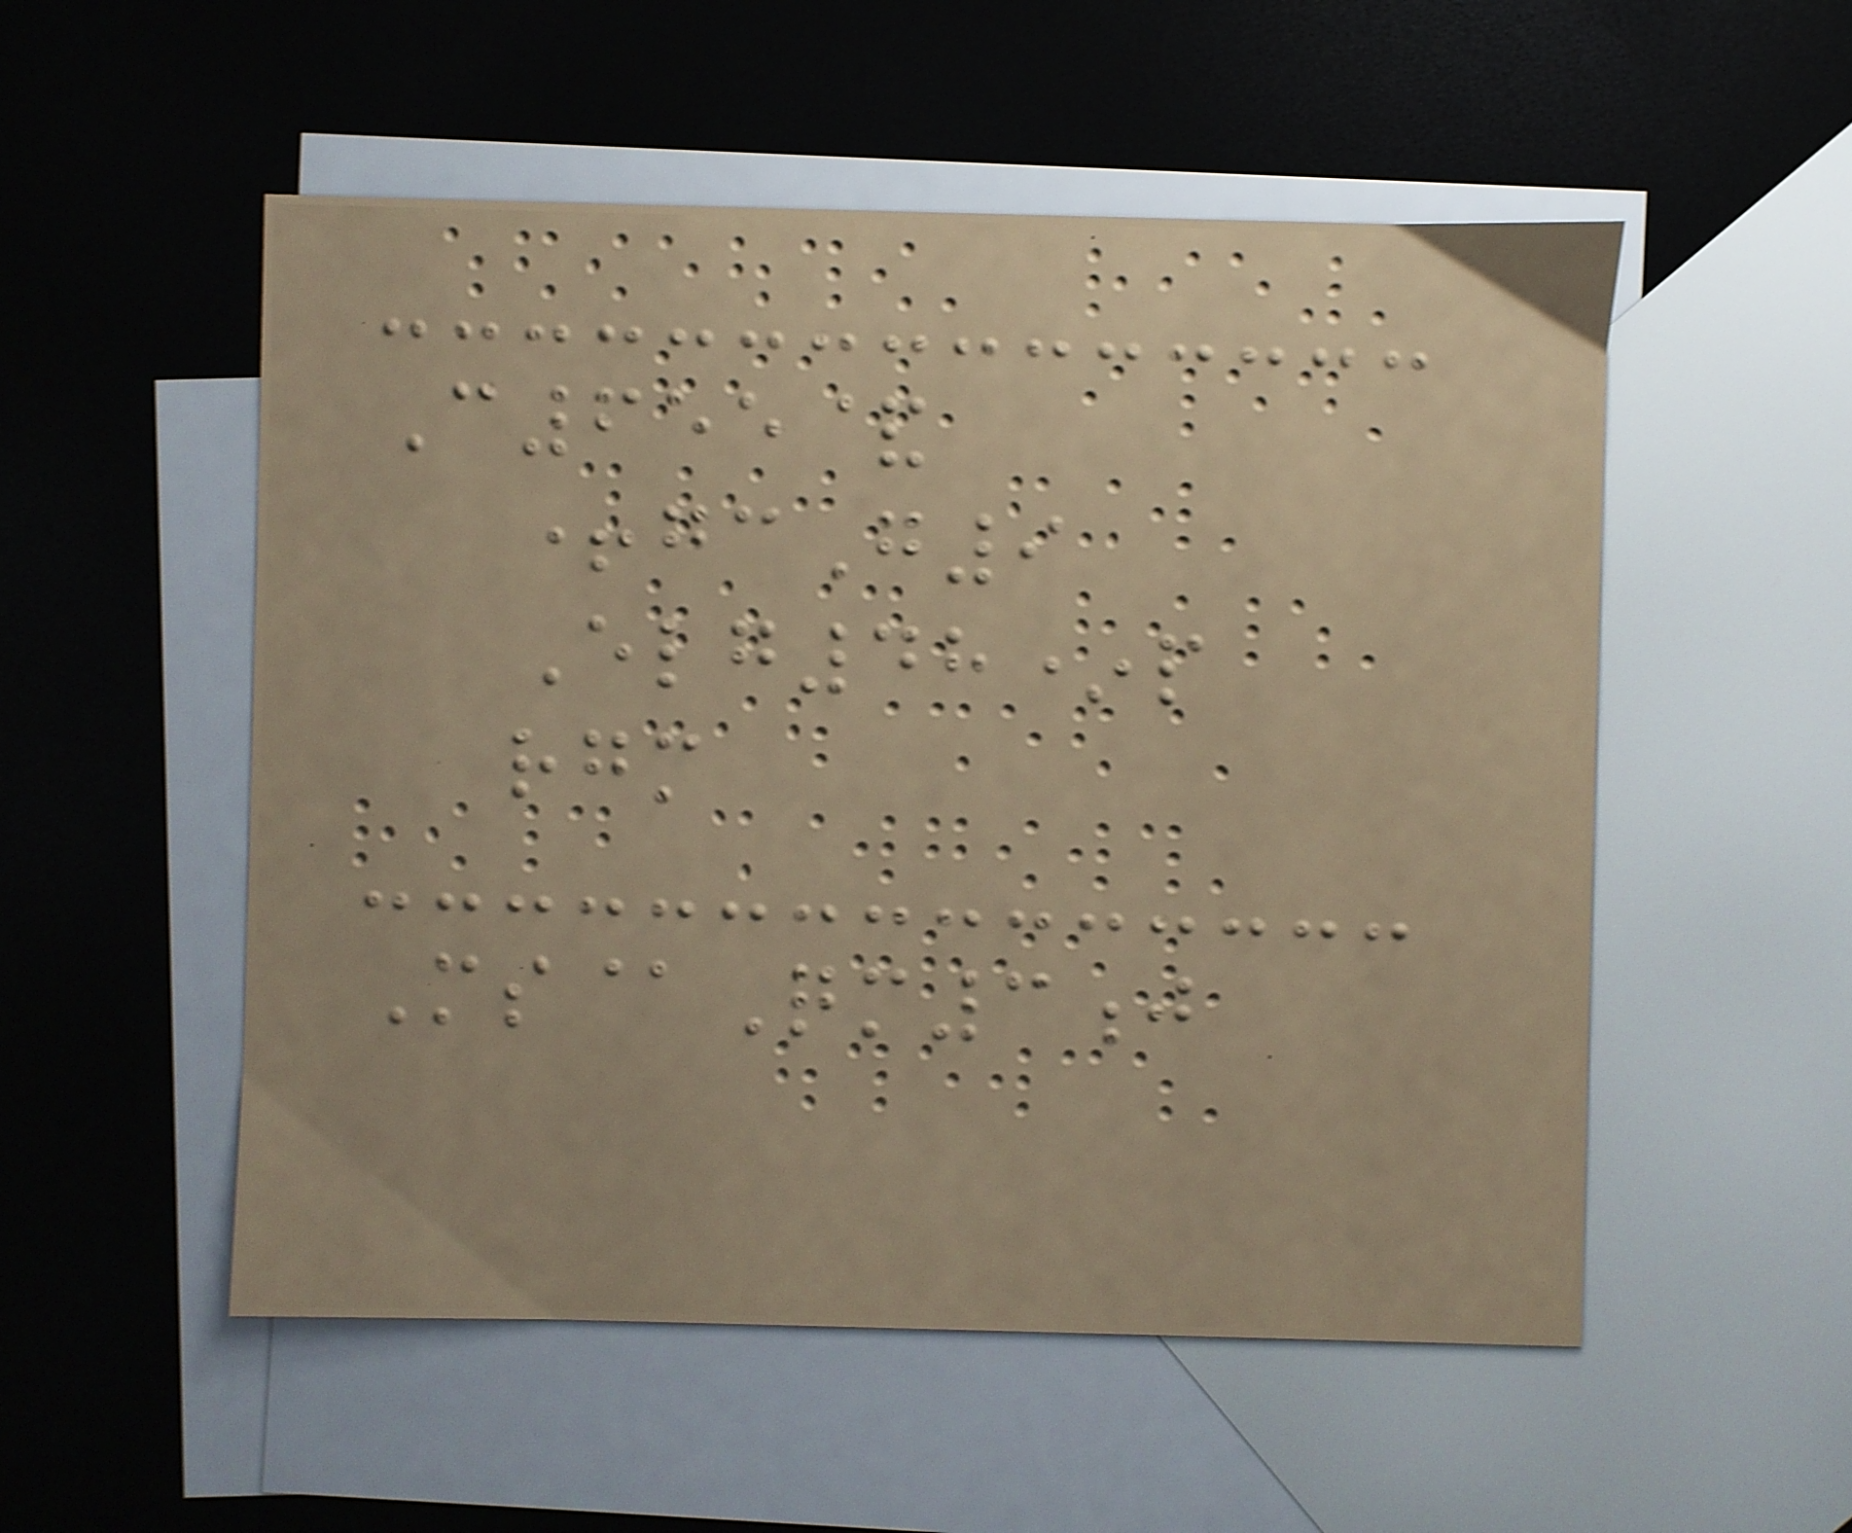C655&
+gcG9
Elg48*p
rgm
Ms@Qm3j
